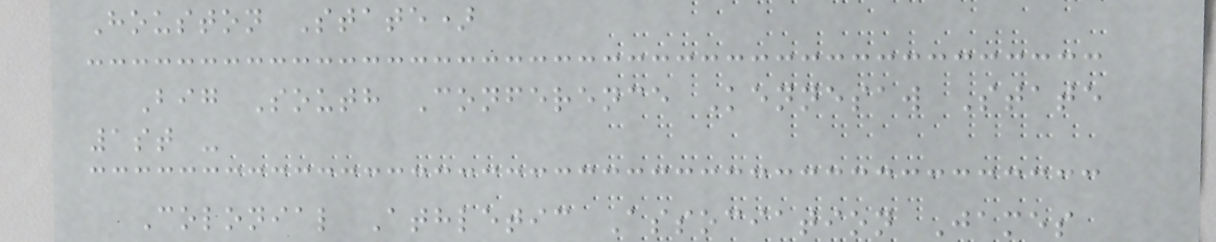Houston State)
Big South Conference Kennesaw State
1st -
Colonial Athletic Association James
